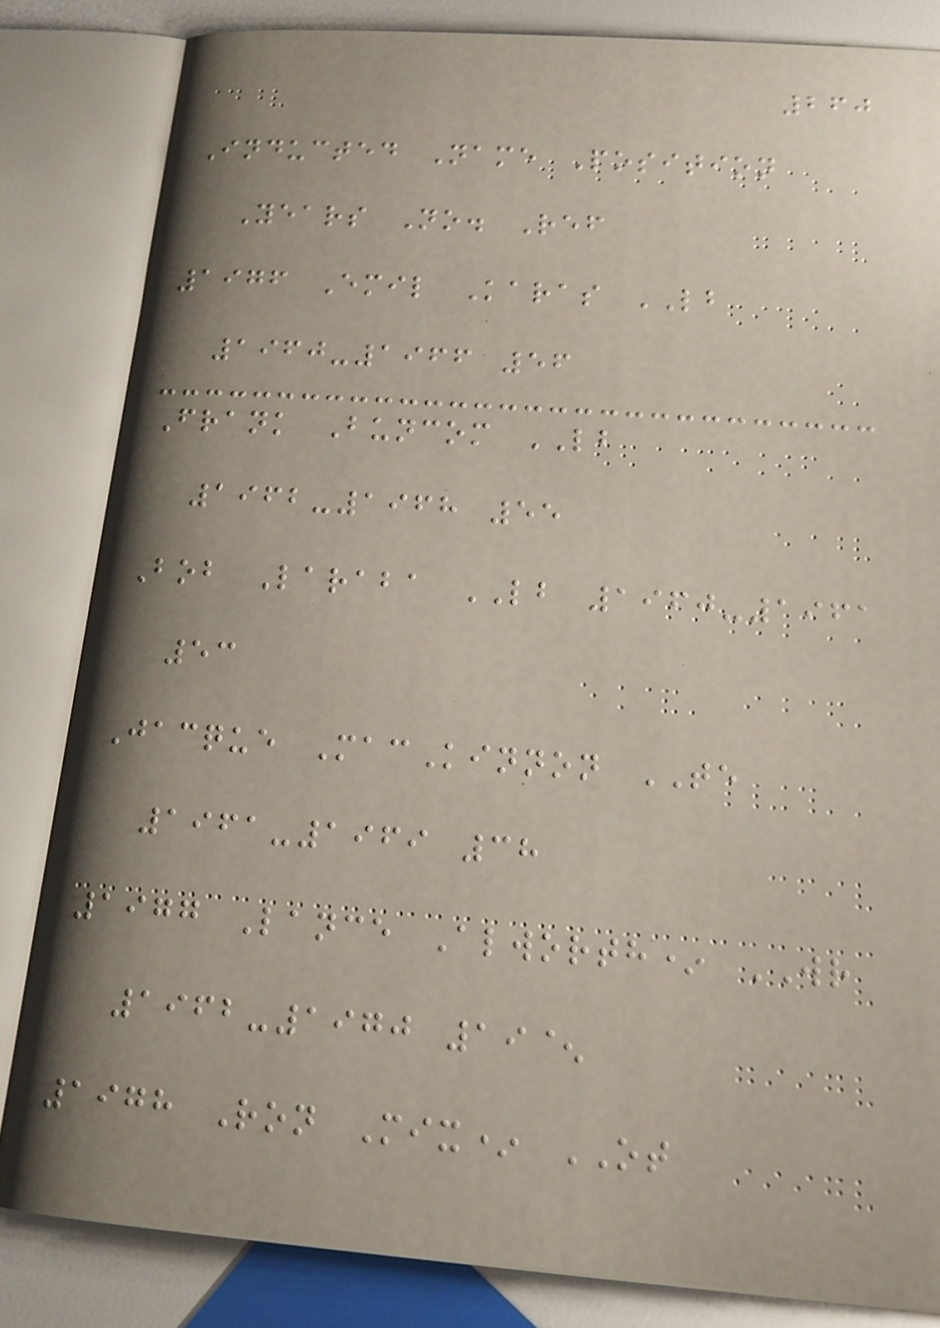260
Inducted Name Position
Years No. Ref
1976 Emil Karas LB
1960-1966 56
Frank Buncom LB
1962-1968 55
Bob Laraba LB 1960-1961
53
Jacque MacKinnon TE
1961-1969 38
1977 Lance Alworth* WR
1962-1970 19^
1978 Ron Mix* OT
